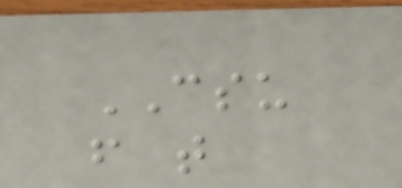CSU
f t
